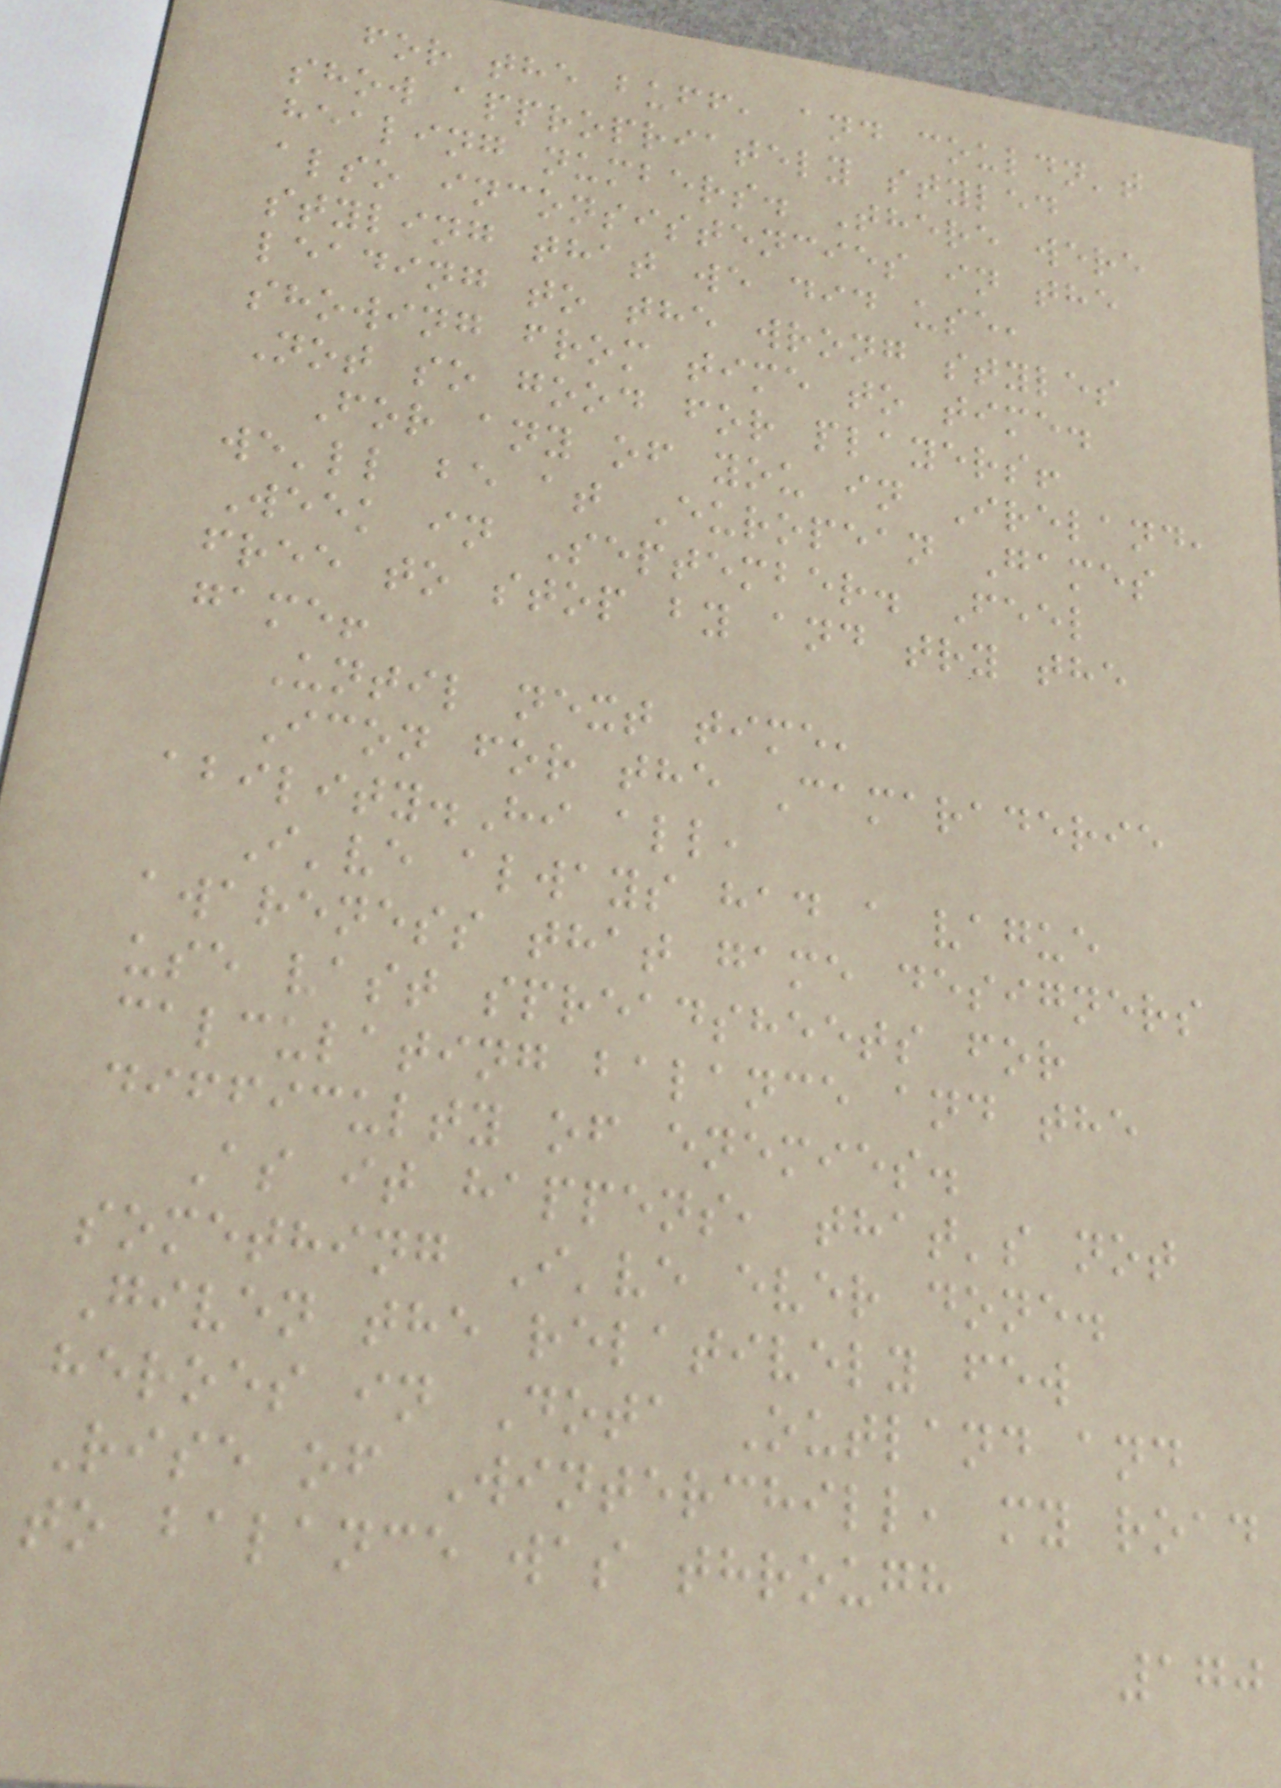for the buff, and couldn't
show appropriately styled
healing numbers. There were
also inconsistencies in the
styling that we did use,
leading to the wrong styles
showing from time to time.
Not so good for players!
For any of you in Ireland,
we'll be at European Games
Week in September. Feel
free to stop by and try the
game!
Until next time,
Icon for the Camaraderie
ability.Hi all,
I've always had a vague
awareness that game designers
use vast spreadsheets for
calculating balance and the
difficulty of enemies.
As it happens, that's not
something I've ever done.
Given the relatively few
heroes in Dota Outland and
Rise of Winterchill, my road
to balance was through
170
